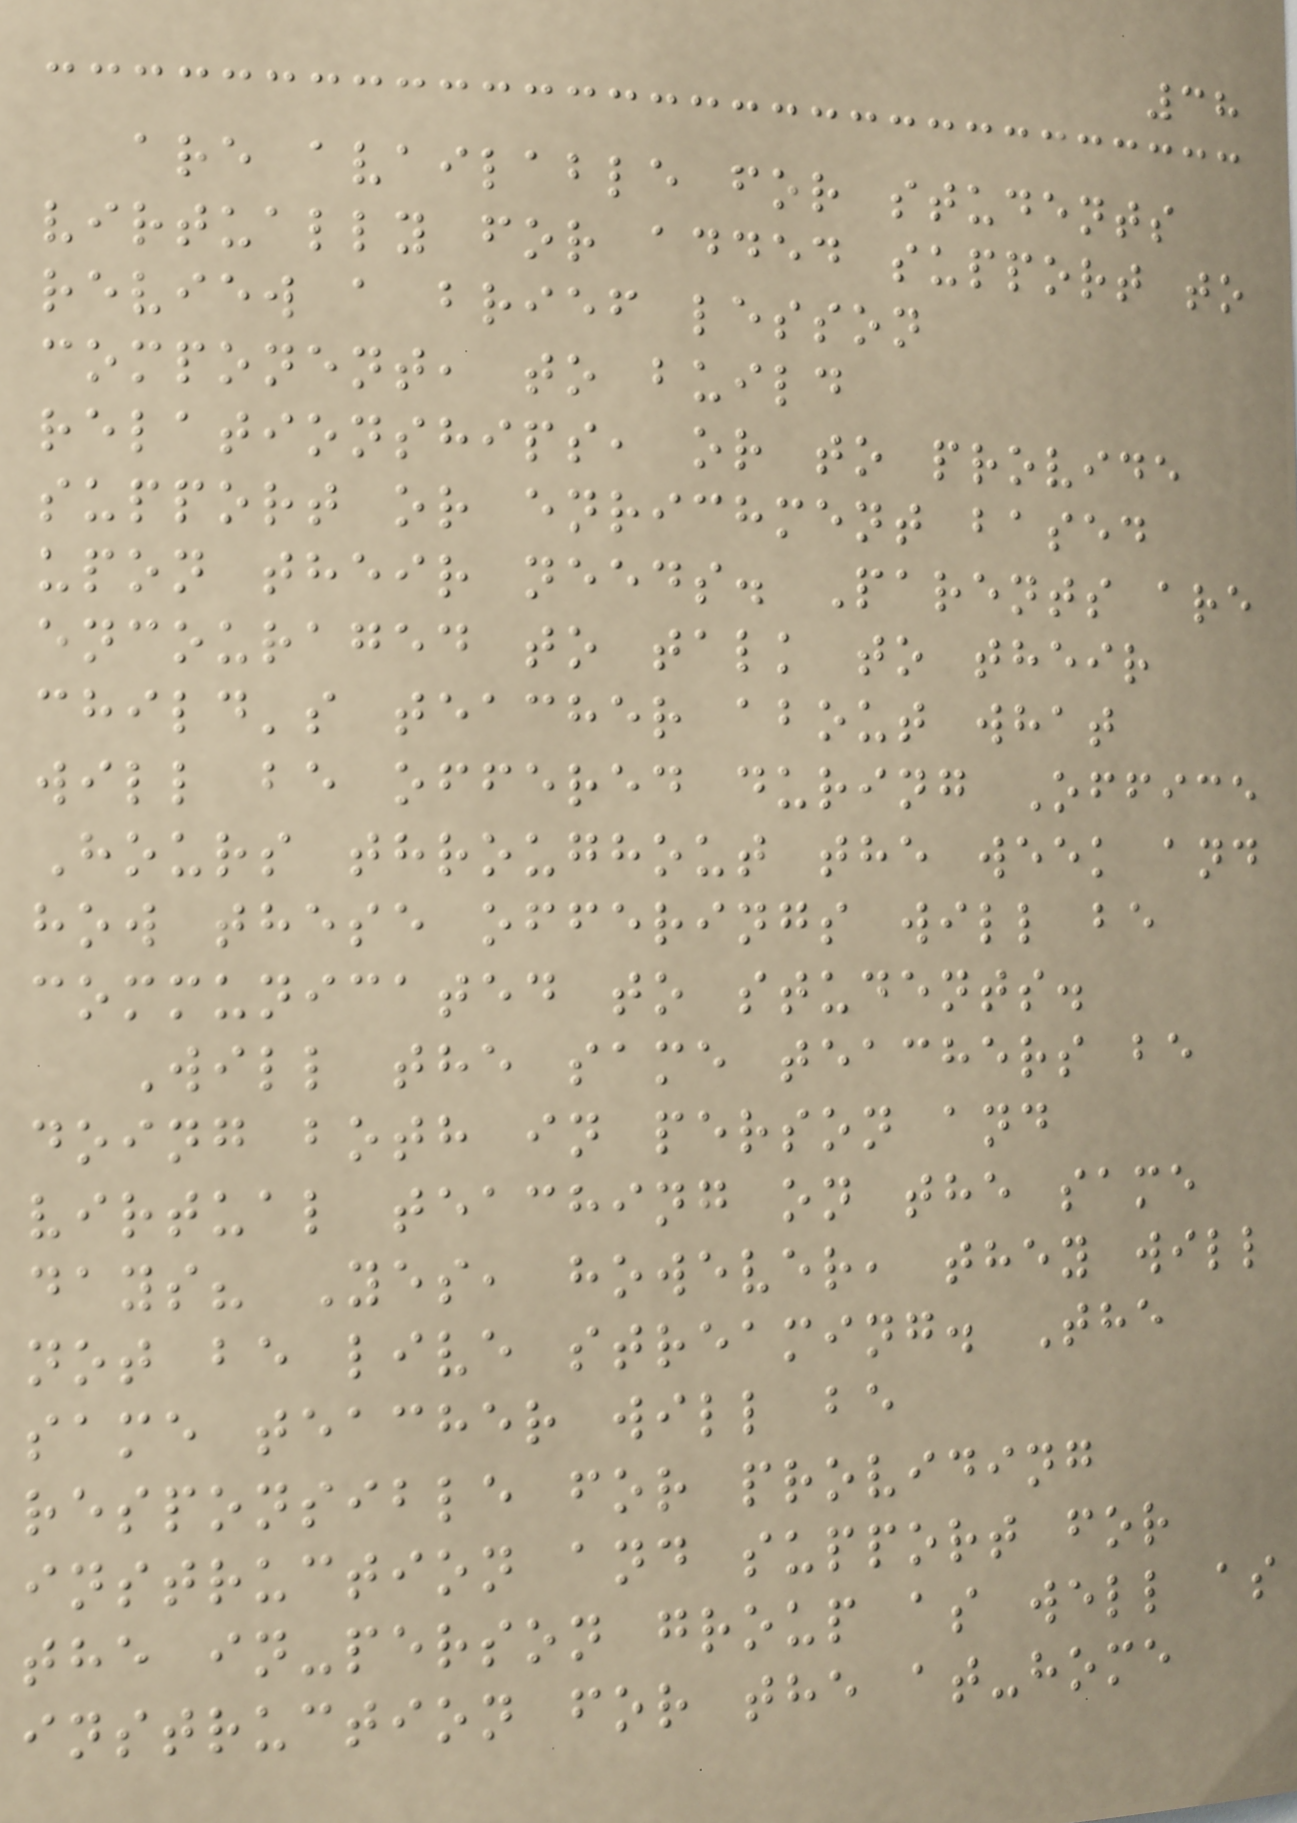38
are available for students
virtually for added support to
review a brief lesson
component, to build
relationships, or to provide
support or enrichment based
upon their needs. Parents are
encouraged to talk to their
child's teacher about what
will be offered during Office
Hours throughout the week and
how these offerings will be
communicated to students.
Will the same teachers be
doing both in person and
virtual teaching on the same
days? Yes, however, they will
not be live streaming. The
same teacher will be
responsible for providing
instruction and support for
the in-person group as well as
instruction for the at-home
